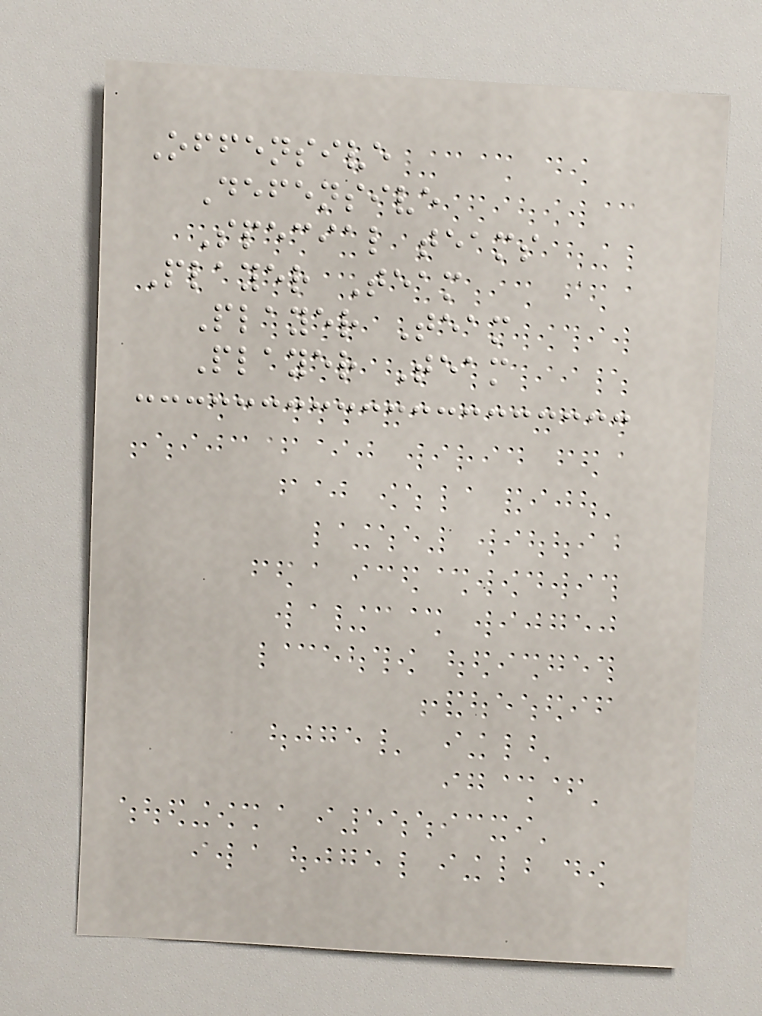Offensive
Defensive
Special teams
Player Team
Player Team
Player Team
